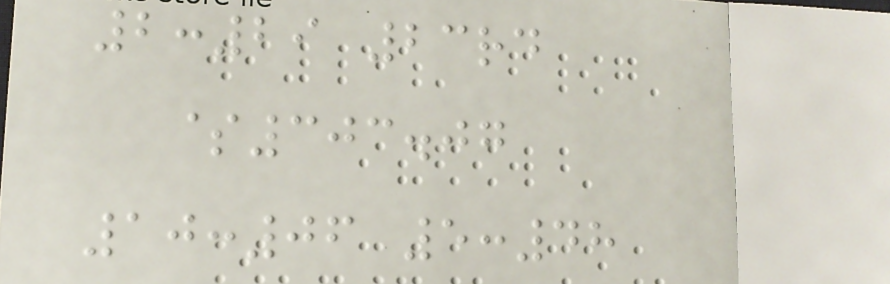2:29 23rd
$303.07
10:06 5:48
